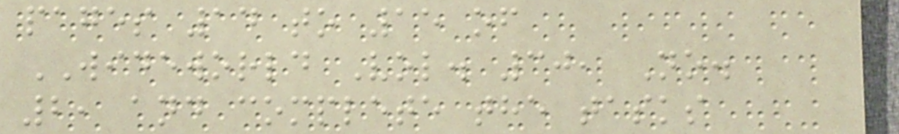pages 14 to 15 of
WIDEWORLD Vol. 30, No.
2, and complete the tasks
